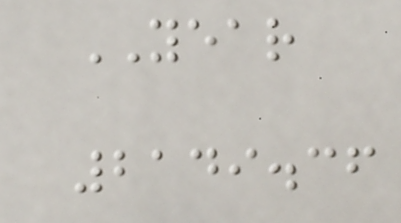YEAR
2149.36
